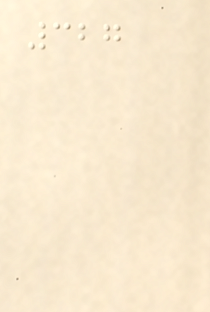327
